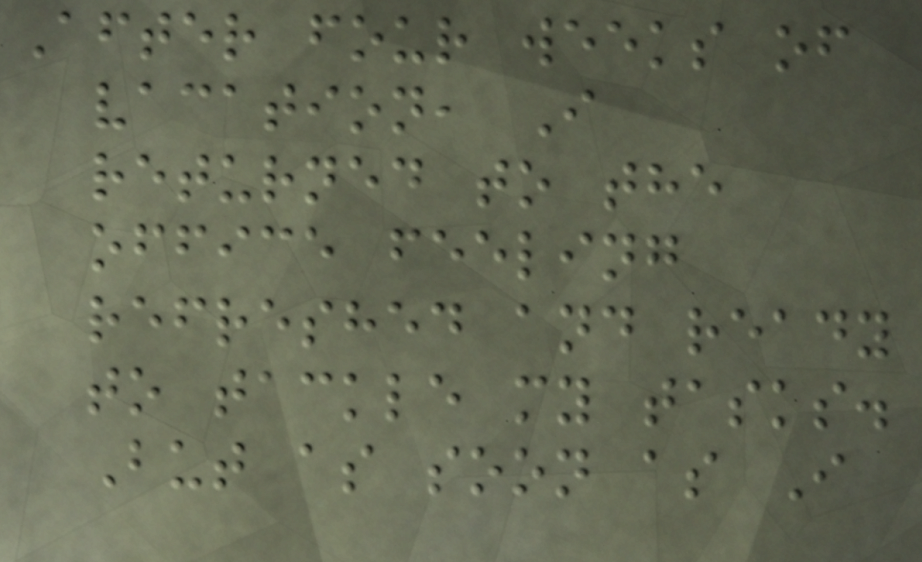After four weeks of
vacation, I
returned to the
office feeling
refreshed and ready
to tackle my tasks.
But as soon as I
